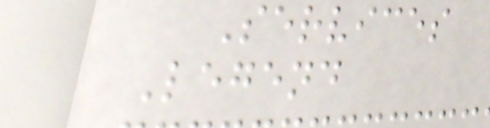Services
Legend
